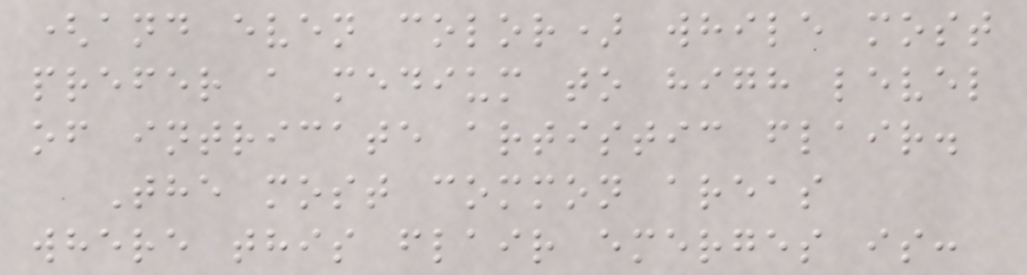(and even color) while most
prefer a medium to high level
of intricate artistic flair.
The most common areas
where this flair emerges is:
